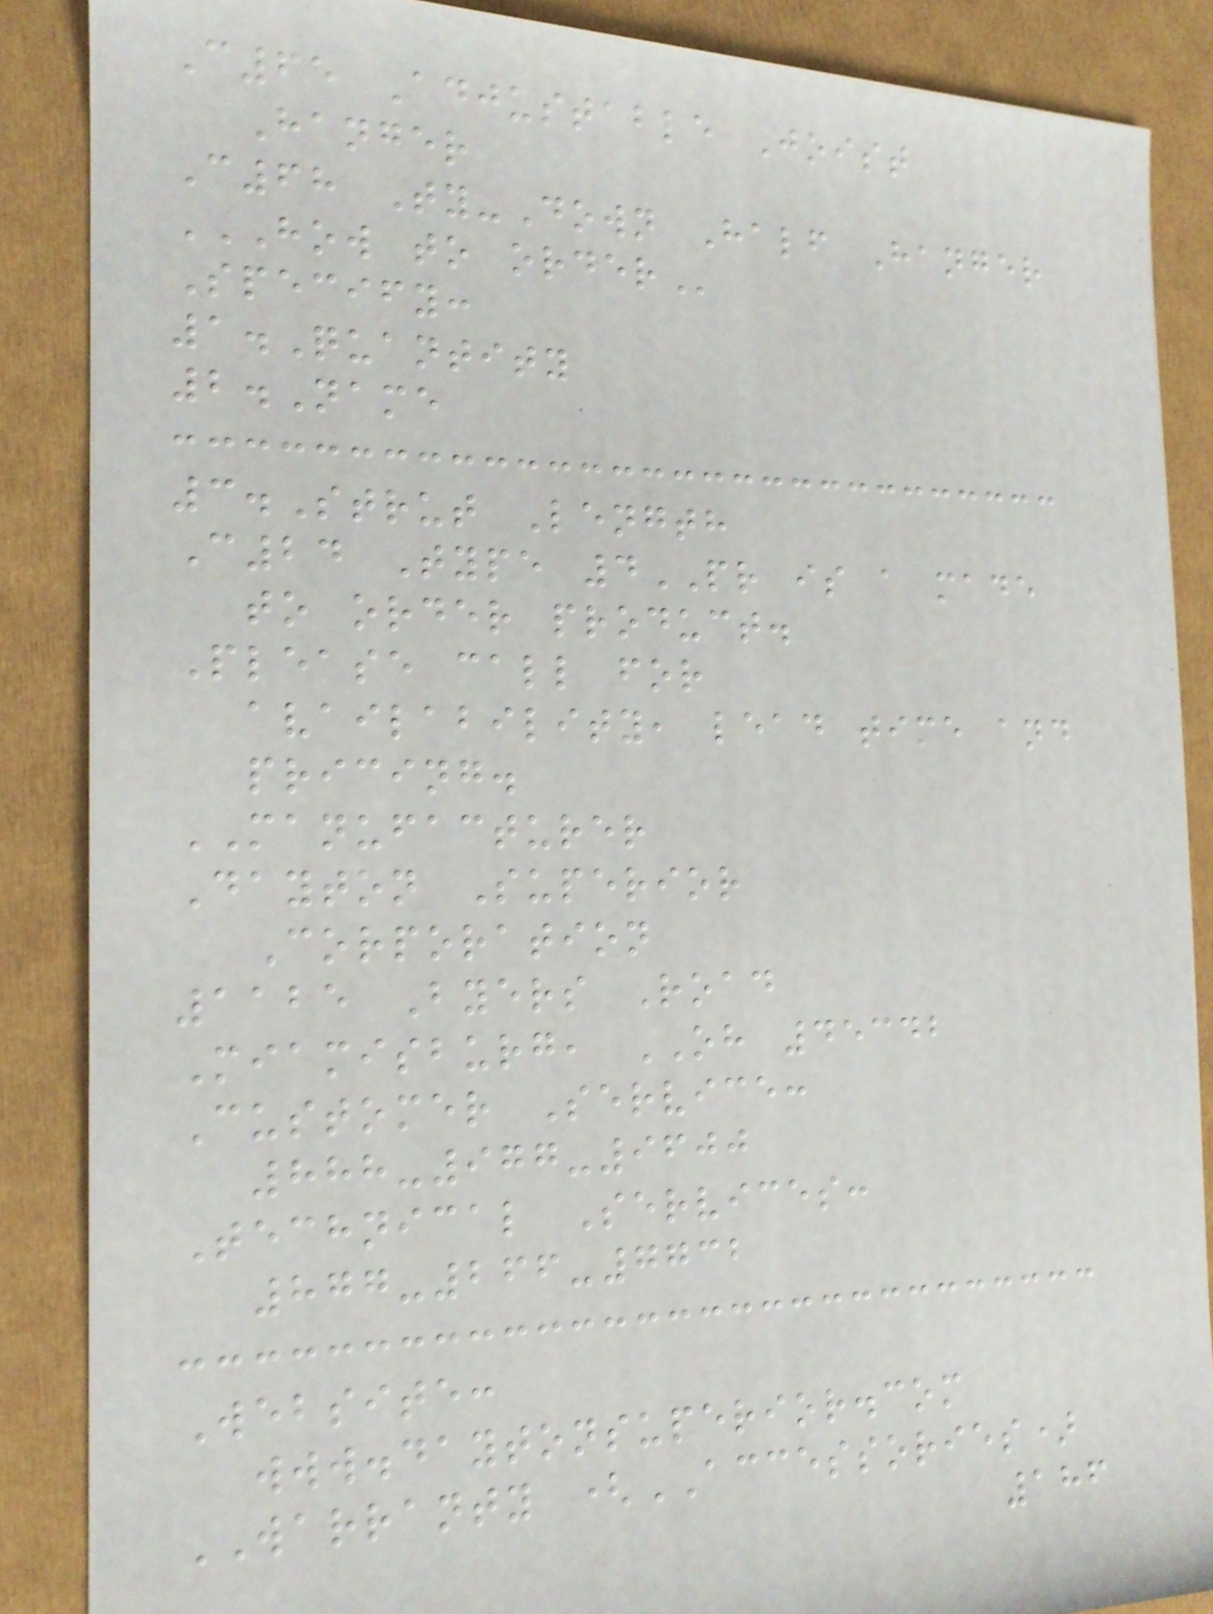C65 Adjustable Joist
Hanger
C68 Ty-Down Half Hanger
HOW TO ORDER
Specify:
1.Quantity
2.Name
3.Strut Length
C24 Type 4PR is a made
to order product.
Please call for
availability, lead time and
pricing.
MANUFACTURER
Dayton Superior
Corporation
1125 Byers Road
Miamisburg, OH 45342
Customer Service:
888-977-9600
Technical Services:
877-266-7732
Website:
www.daytonsuperior.com
WARRANTY (ACCESSORIES)
186
